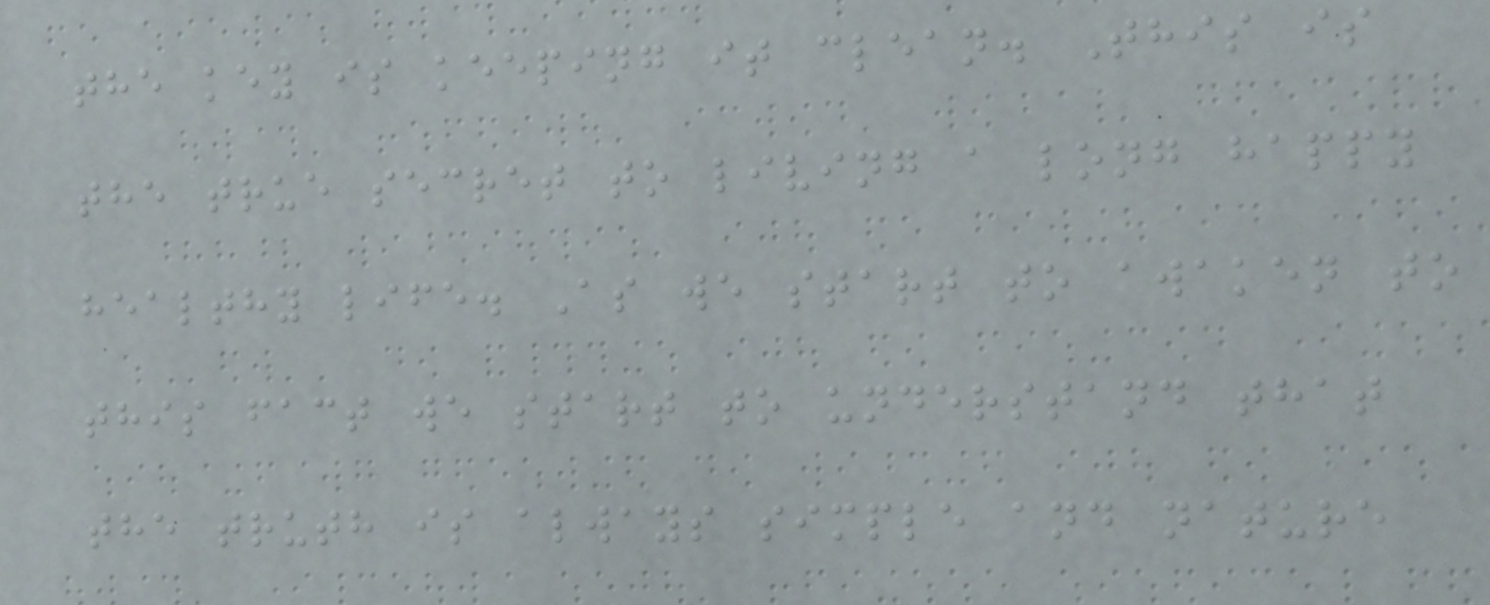the key is keeping it clean. This is
the true secret to living a long happy
healthy life. As we start to awaken to
this fact we start to understand that
the truth is always simple and nature
